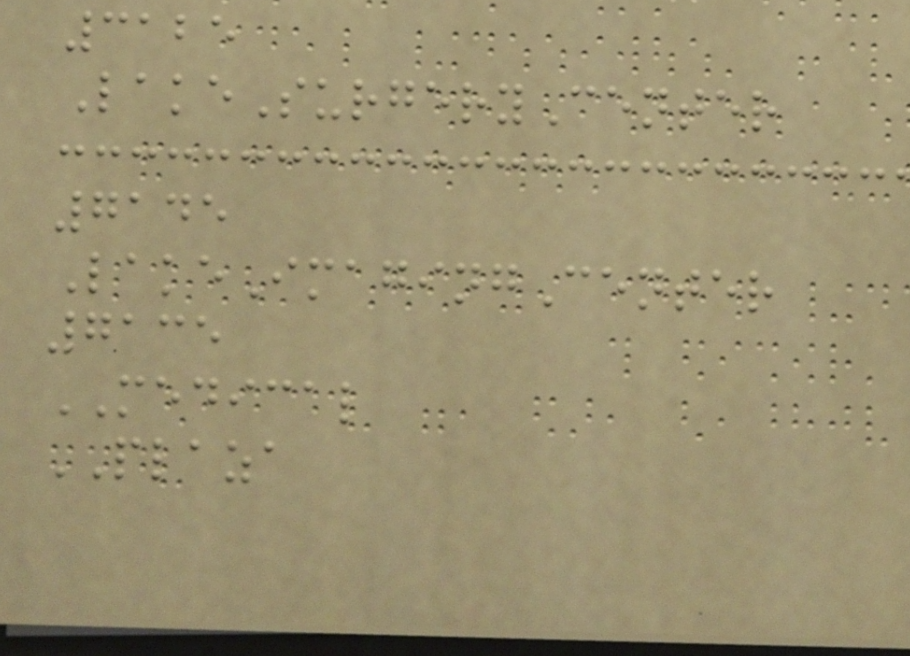3125
LakeSurgeryCenter
7145
LakeImagingCenter
7135
MEDICAL
PLAZA
